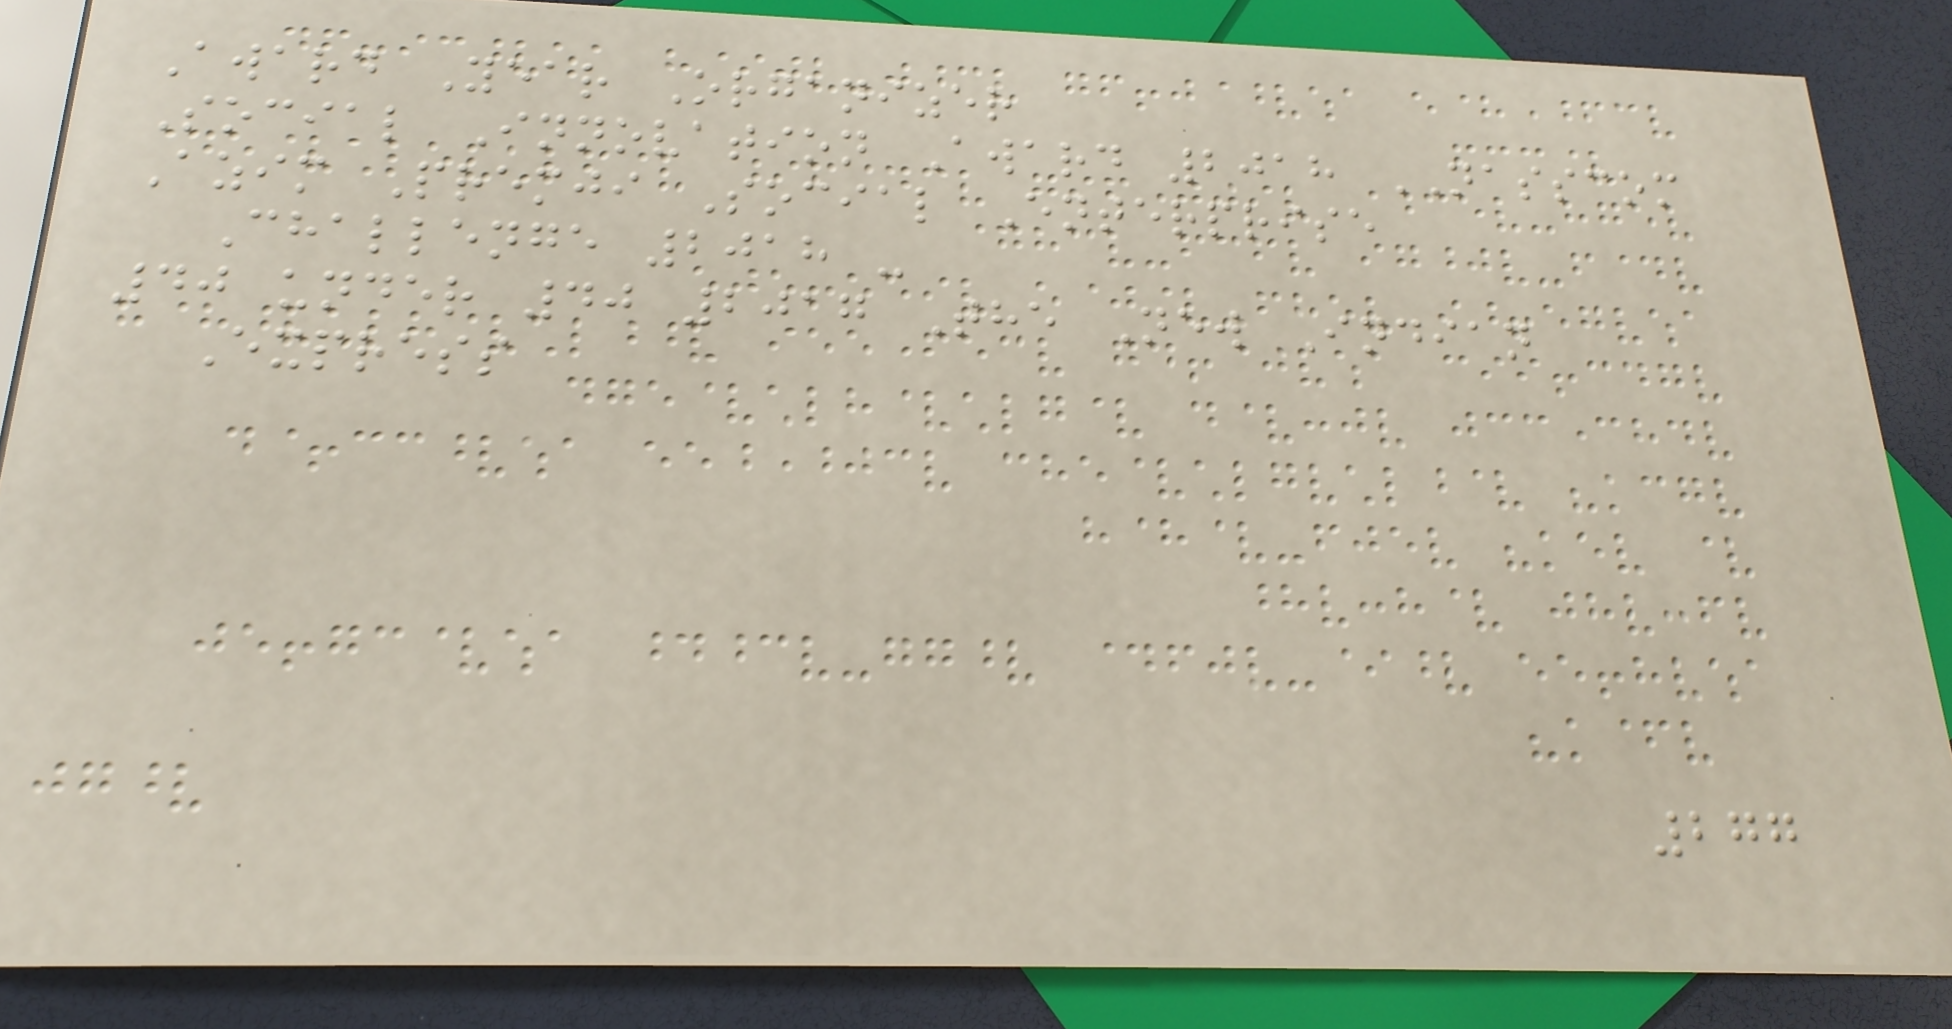Award Year Organizer
Social Innovation Award 2018 NASSCOM
Azim Premji Social Enterprise
Challenge 2018 -
40 under 40 2017 The New Indian
Express
277
